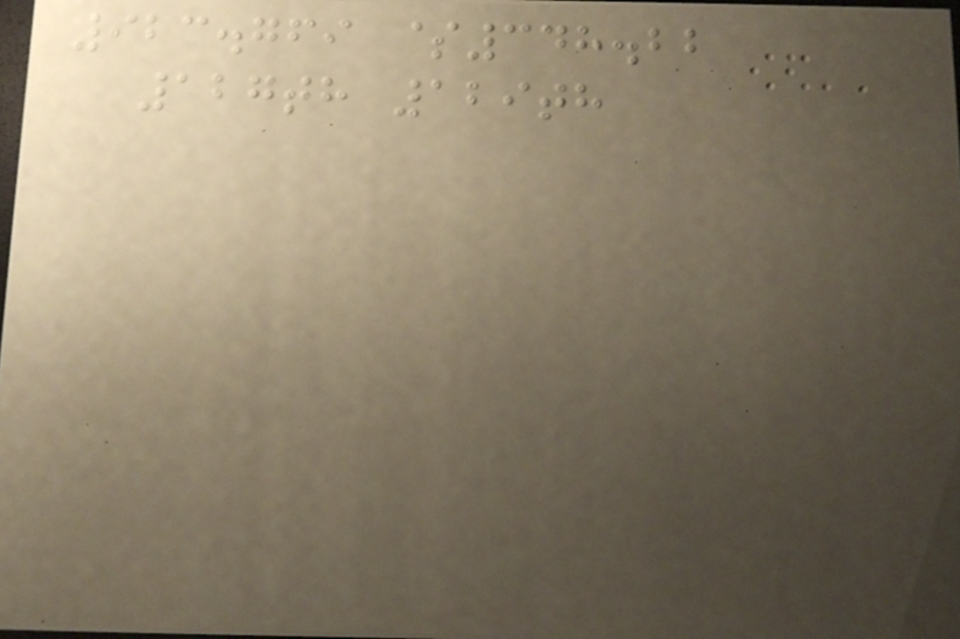923.769 $348.22
127th 129th
